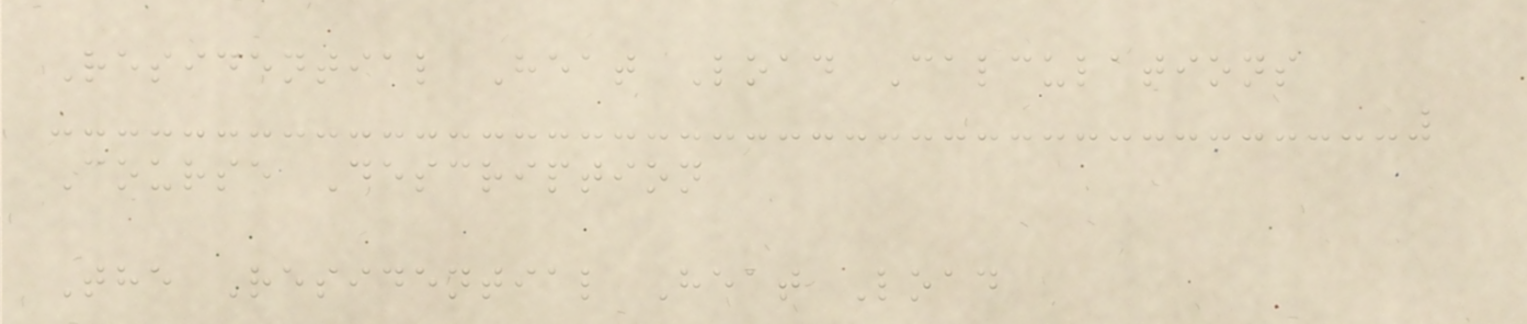Residential Heat Load Calculations
Course Description
The Residential Heat Load
